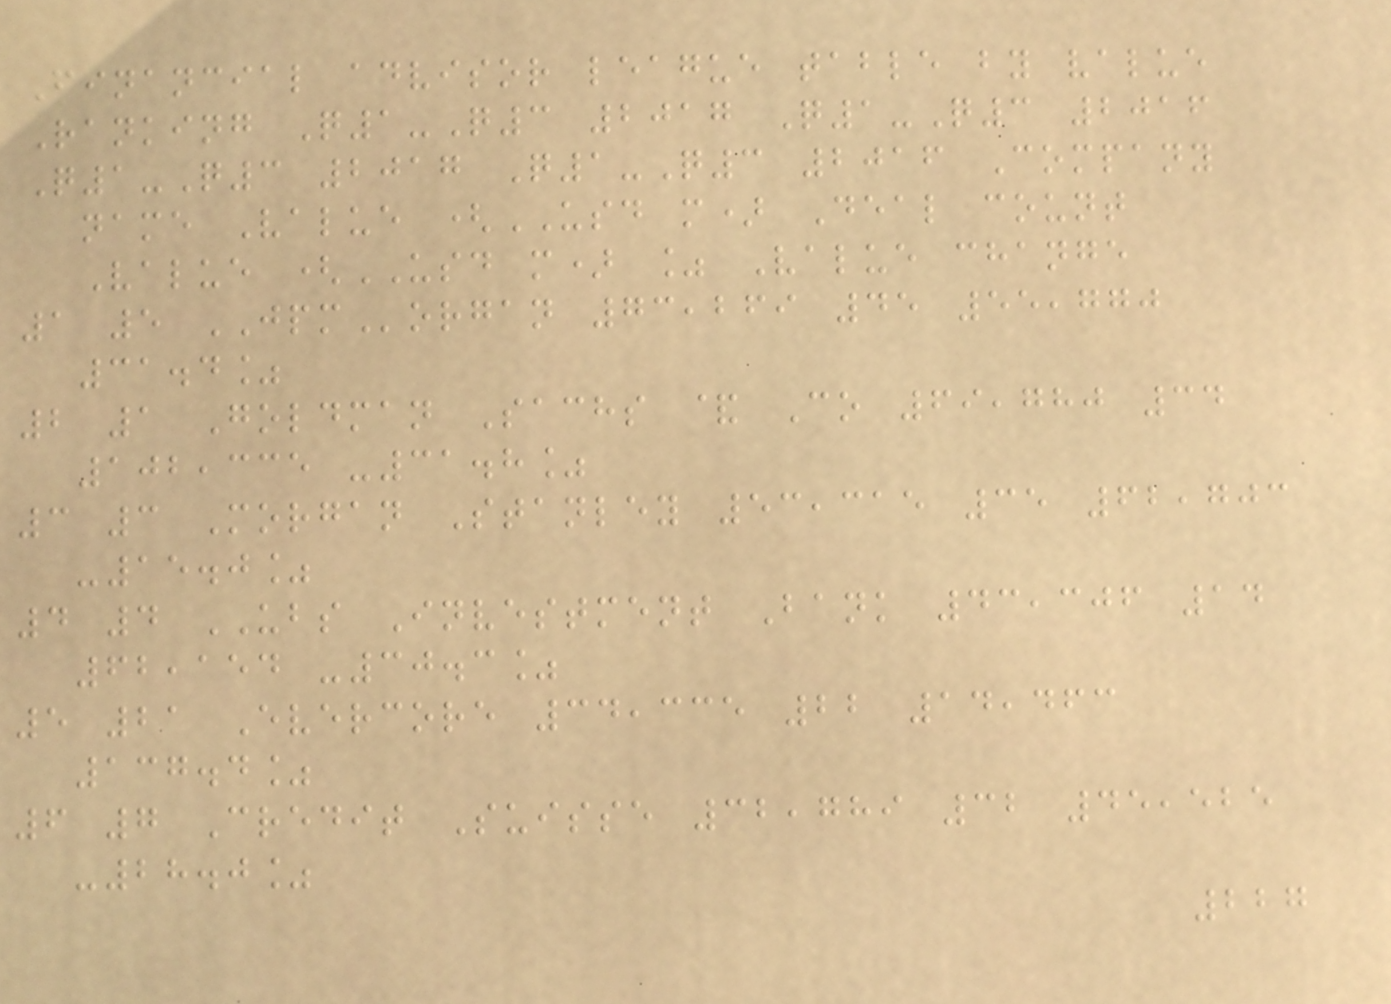Financial advisor league table by value
Ranking Q1-Q3 2017 Q1-Q3 2016
Q1-Q3 2017 Q1-Q3 2016 Company
name Value (USD m) Deal count
Value (USD m) % Value change
1 5 JPMorgan 73,269 45 55,770
31.4%
2 1 Goldman Sachs & Co 69,780 34
102,335 -31.8%
3 3 Morgan Stanley 53,315 35 62,703
-15.0%
4 4 UBS Investment Bank 43,306 14
62,154 -30.3%
5 21 Evercore 34,335 22 14,463
137.4%
6 7 Credit Suisse 32,789 32 45,525
-28.0%
227
